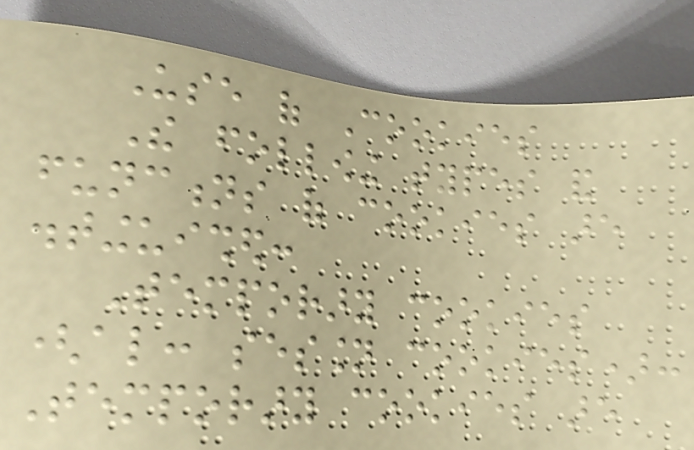Use of Cookies
The following types and
functions of cookies are
distinguished:
Temporary cookies
(also: session cookies):
Temporary cookies are
